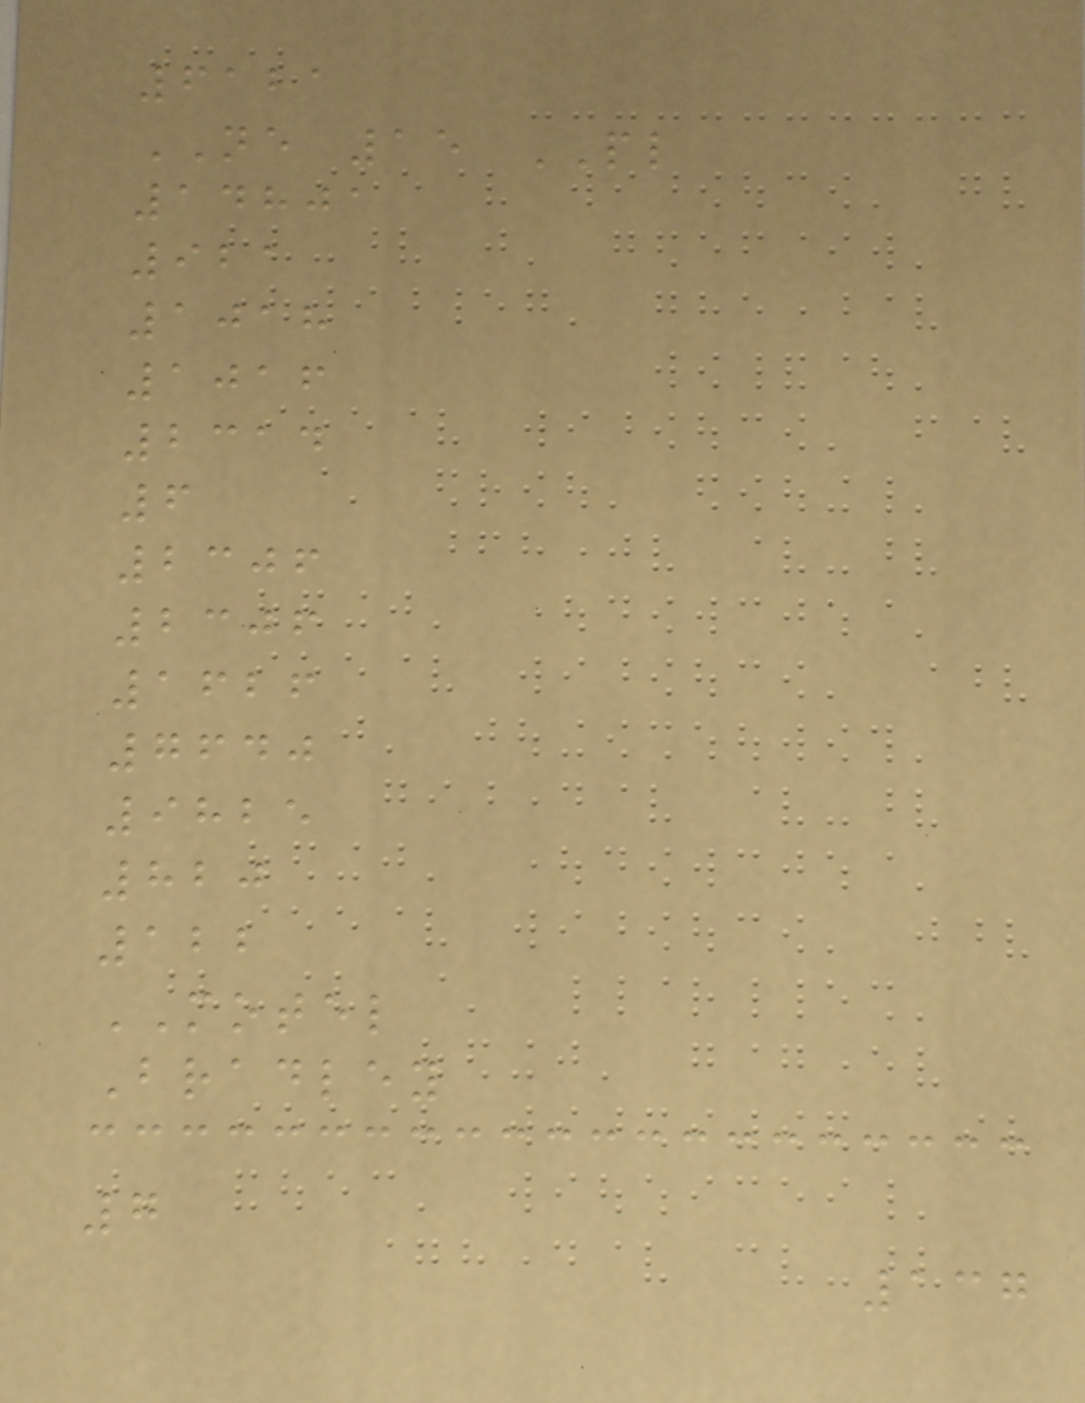6121
NE 15 PL
14801
921
1018
1016
2314
6
2306
2306
1626
7640
9825
820
122
MOTEL
Bradley
7
137
